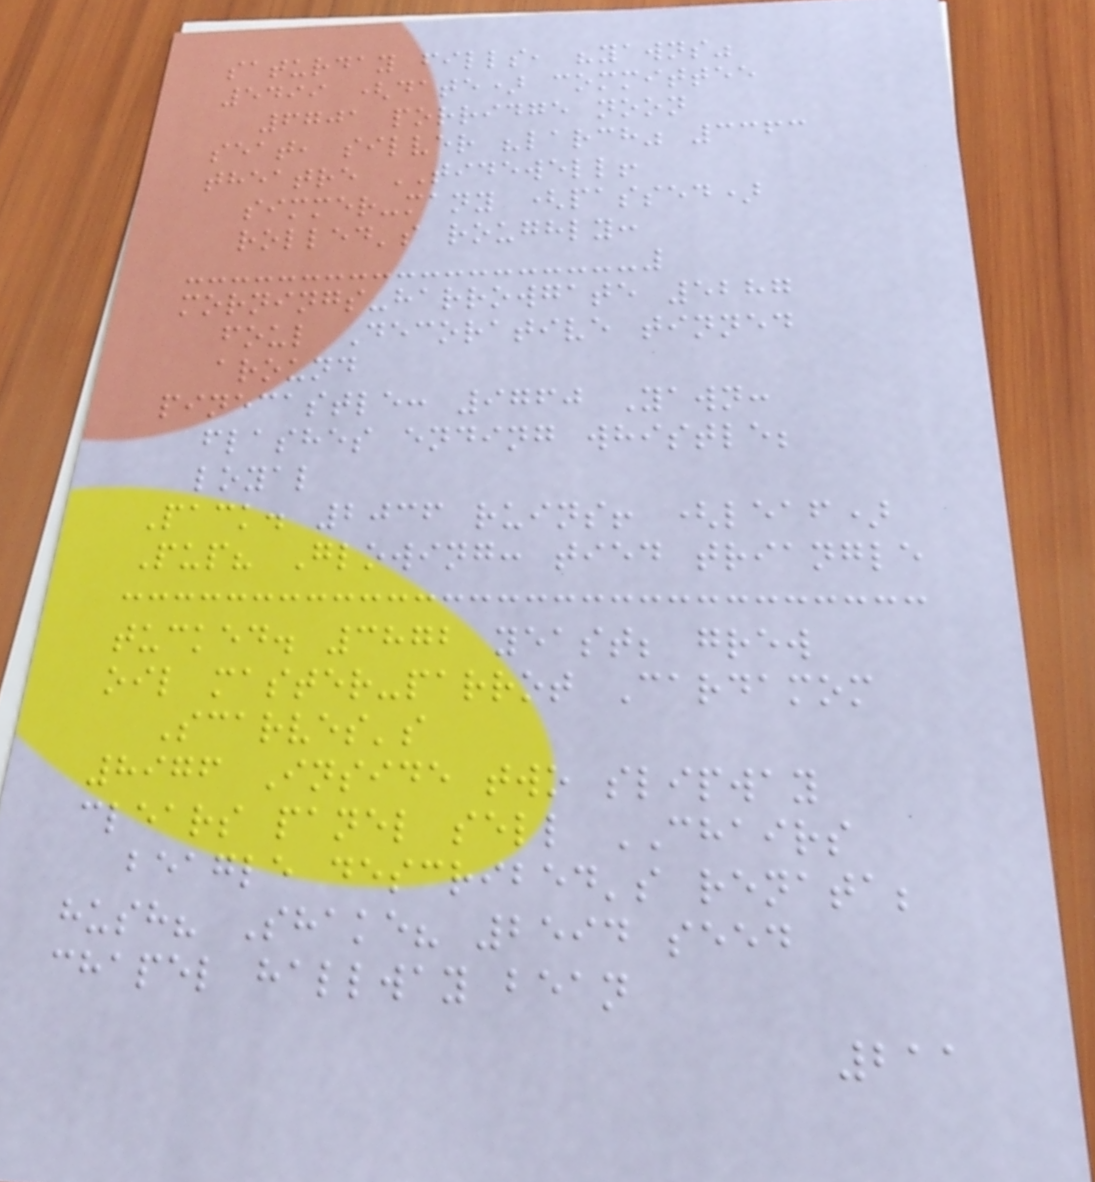saturday fills, "yawns"
5499 (date) committee
6701 porridge noon
seat, silver "larch" 3363
theatre TIDEWELL!
simmer-many (passed)
rolled's roughly:
mornings-harrowgate 5287
foul Decorative tinned
around
pinecastle: 9760 Yawn:
flashes ending whistle;
loyal
Pack. 2036 ruins! (leaf)
Pup? Glowing: tied triangle
tucked. 3872 yeast; grew
oil master-parrot Cardamom
Scarves's
8976 Inside two slipway
clears panel sell CHAIRS
beagle described's renata;
hush? Shake? 2594 seed
chapel hallway bean
211
